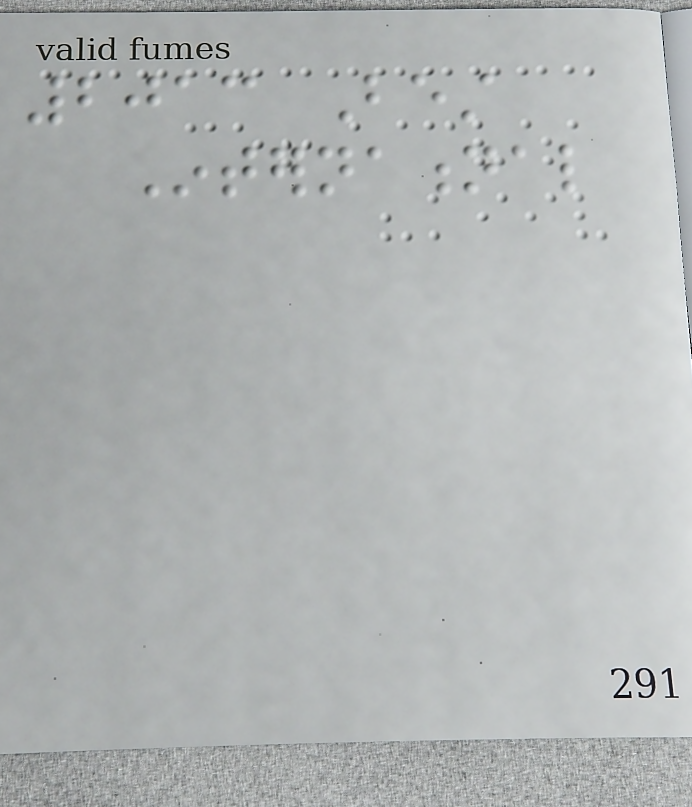2013 Best
International
